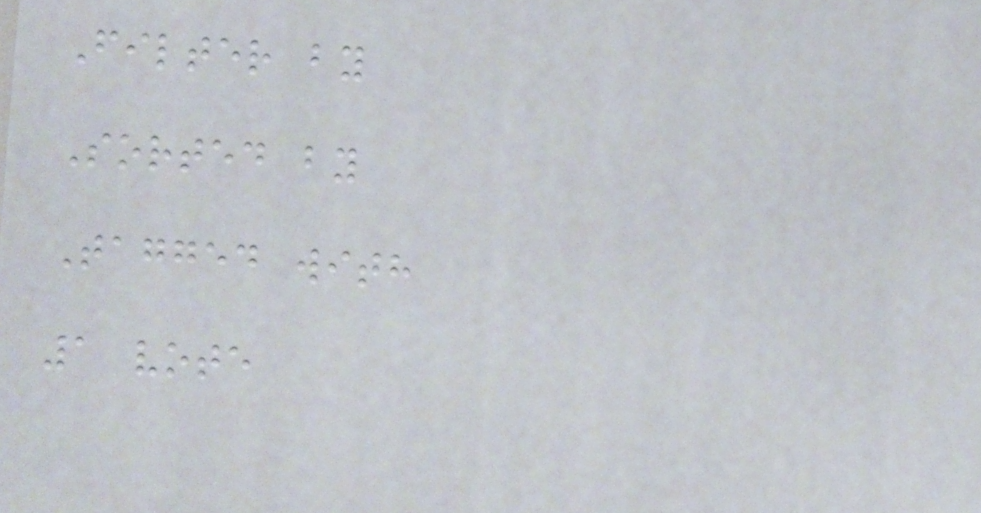Filter by
Sorted by
Tagged with
1 vote
